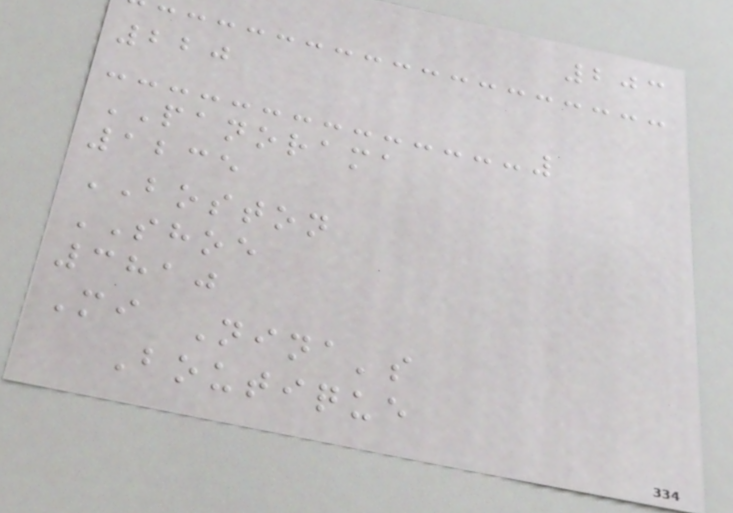203
220
PANORAMA
1235
BOSTON
SHOE
3810
Mi Nina's
Boutique
